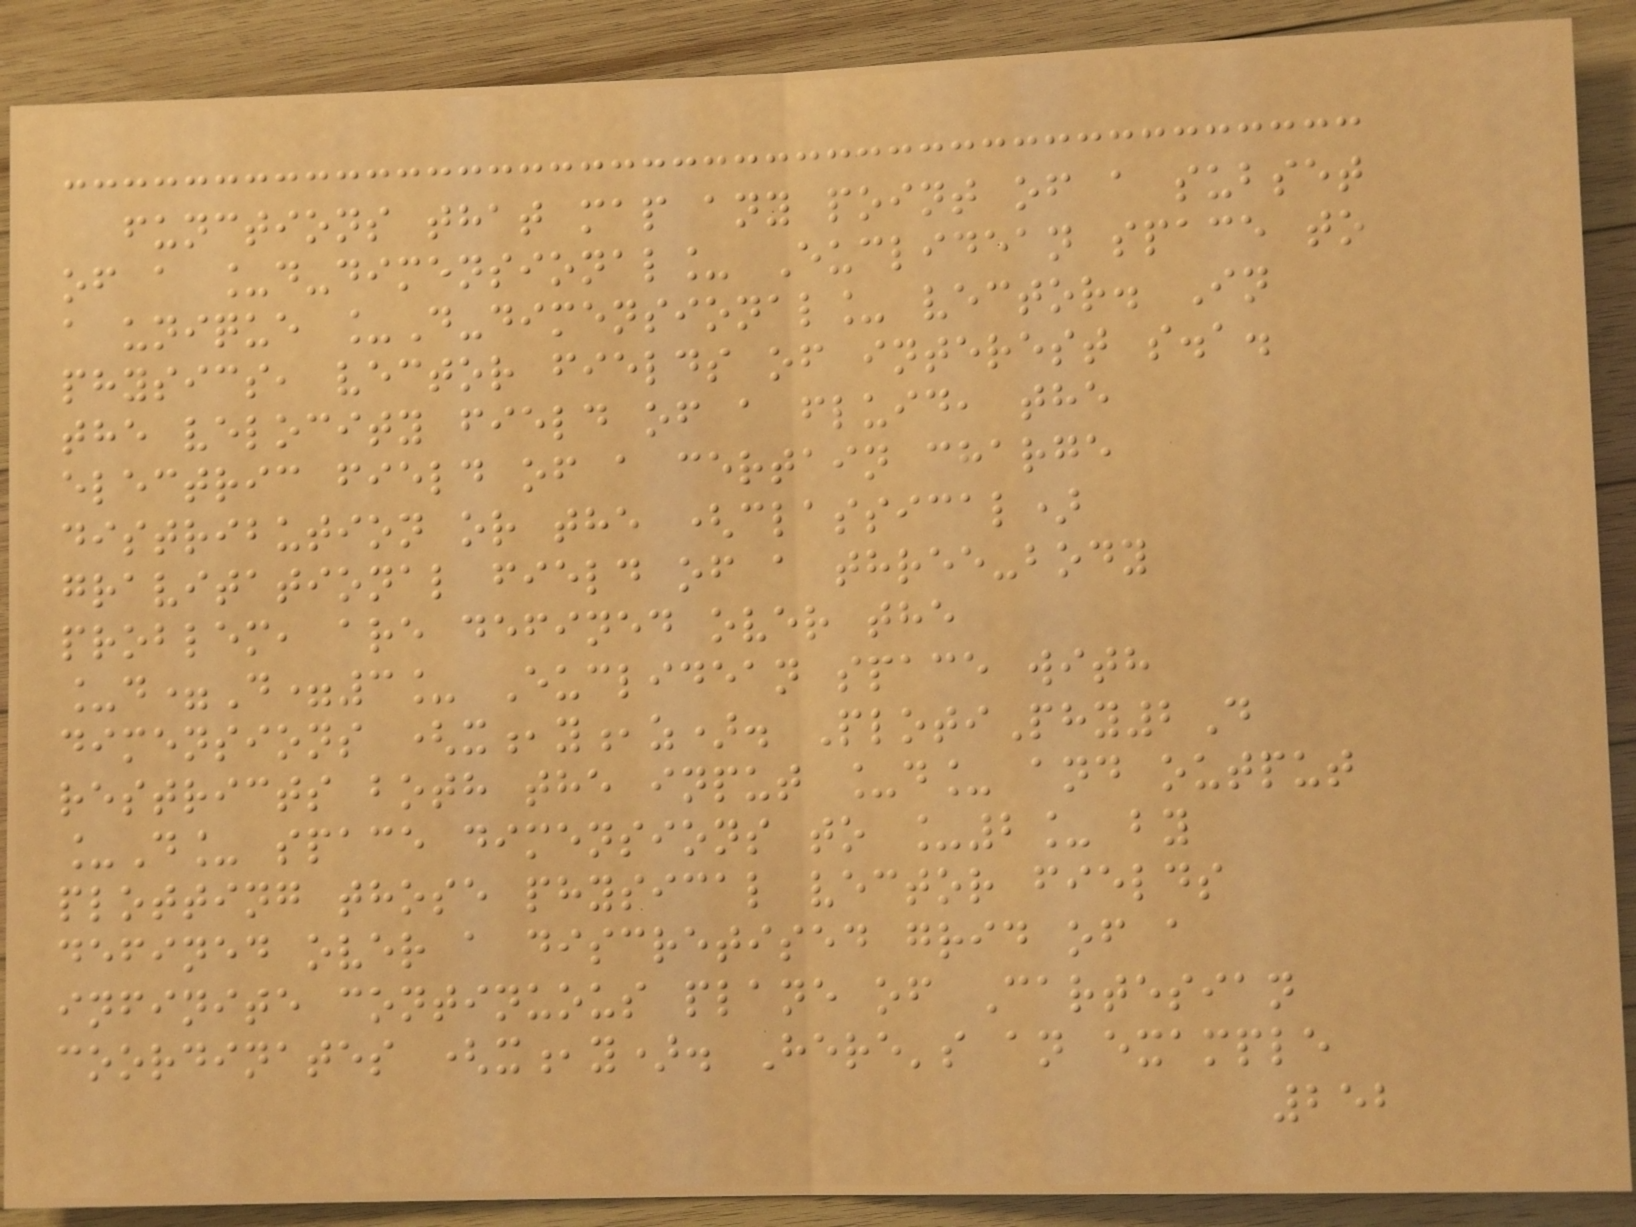functions that map any point of a subset
of a _d-dimensional_ Euclidean space to
a unique _D-dimensional_ vector. In
physics, vector fields of interest s.a.
the velocity field of a fluid, the
electric field of a certain charge
distribution or the (classical)
gravitational field of a three-body
problem, are defined over the
_d=D=3_ Euclidean space with
dimensions (x,y,z). PlotiPhy2D
restricts both the input _d_ and output
_D_ space dimensions to _2_ by
plotting those physical vector fields
defined over a discretised grid of a
infinite continuous plane of Cartesian
coordinates (x,y). Here's an example
252
